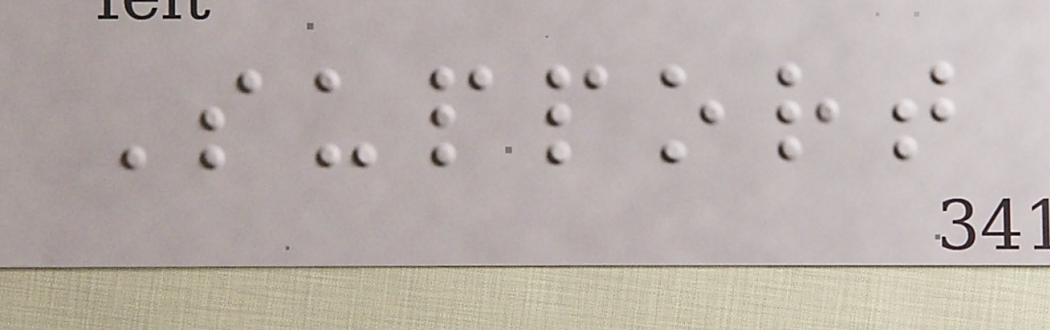Support
